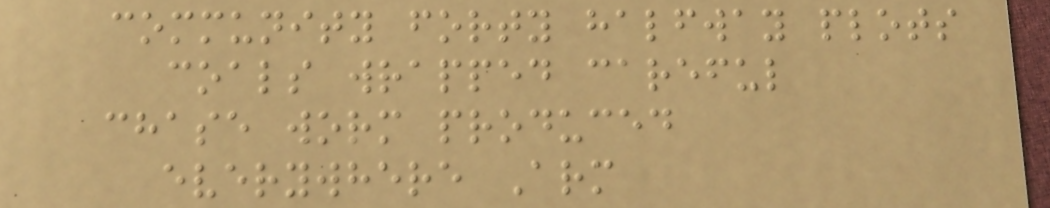community forty halfway plots
coals wrapped careful
chase worm produced
everywhere Arm
